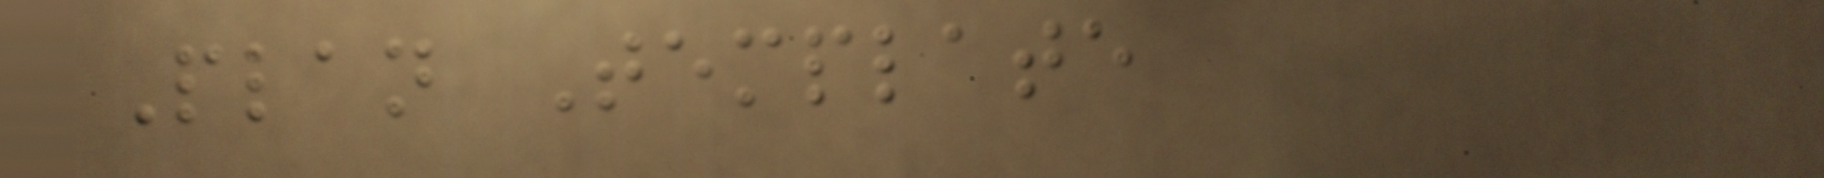Plan Template
